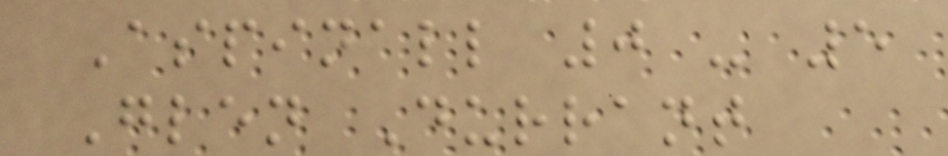Aspinall 0 - 5
Glen Durrant
